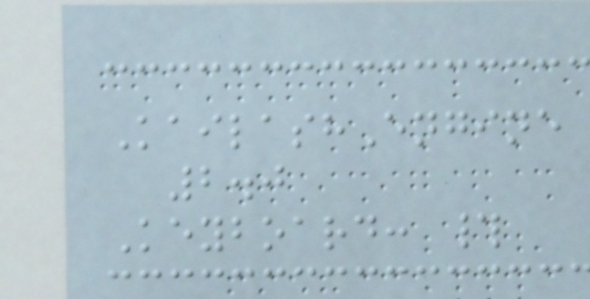KailashEngine
2.0
Keyboard: #
